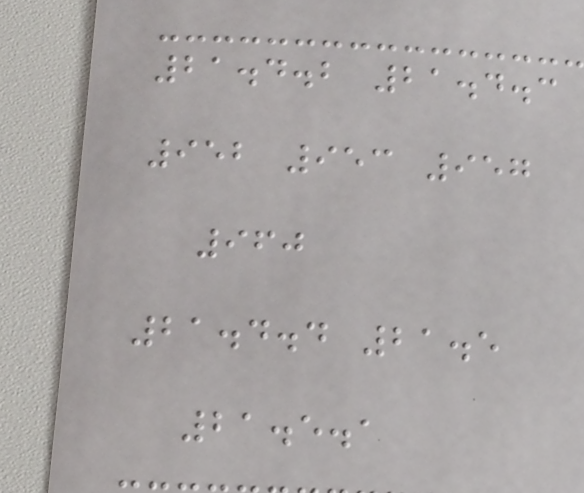21.4.2 21.4.3
952 953 957
960
21.4.4 21.5
21.5.1
